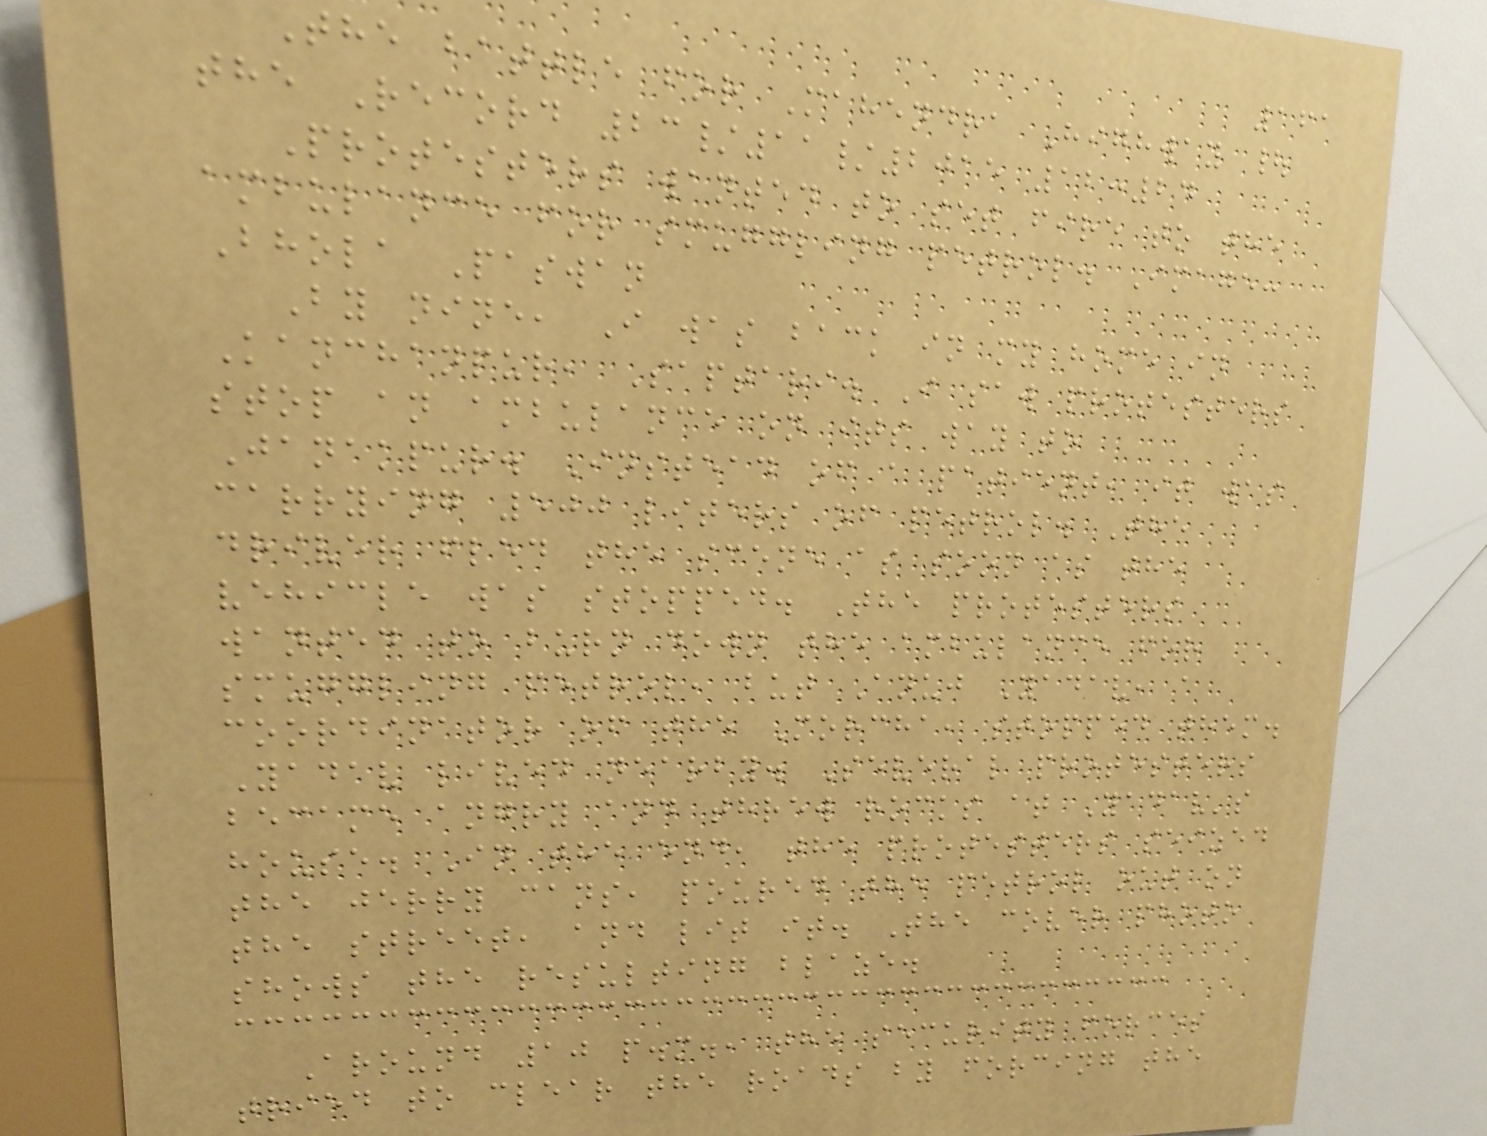161
The battle for Mahendra Highway |
the Record 23/11/2015 12:24
Protesters wanted to set fire to the
ambulance for smuggling petrol. Image:
Bhola Paswan
By nine, I was back in my home in
Kanchanpur, Saptari. I saw protesters
stop an ambulance on its way to
Janakpur. Instead of a patient, it was
carrying 500 liters of petrol. The
driver fled the scene as soon as the
vehicle was stopped. The protesters
wanted to burn down the ambulance for
smuggling petrol, but Anuj Yadav, a
coordinator of the Morcha, stopped them.
Yadav lived nearby. Several protesters
became angry and threw rocks at Yadav's
house. In the end, the protesters seized
the jerry cans, poured the petrol out on
the street, and lit it. The cover photo
shows the resulting blaze.
Around 10 p.m., the security forces
tried to clear the roads by forcing the
